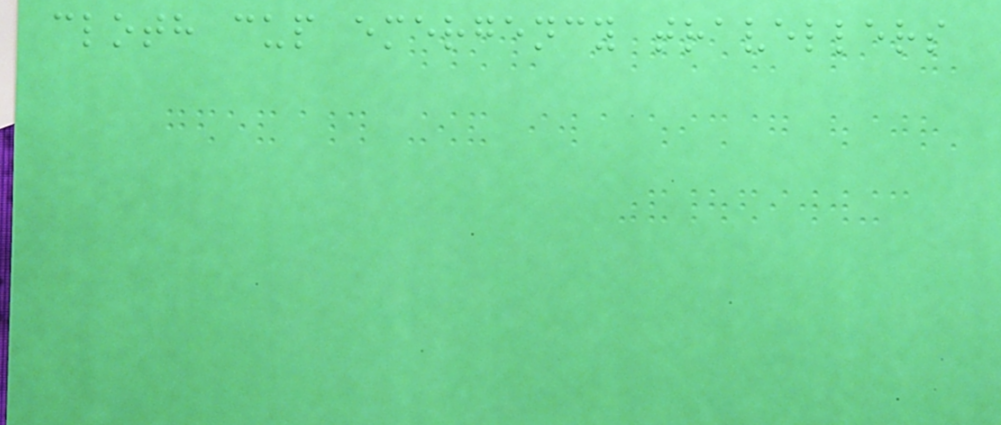cloth cup emergency travellers
